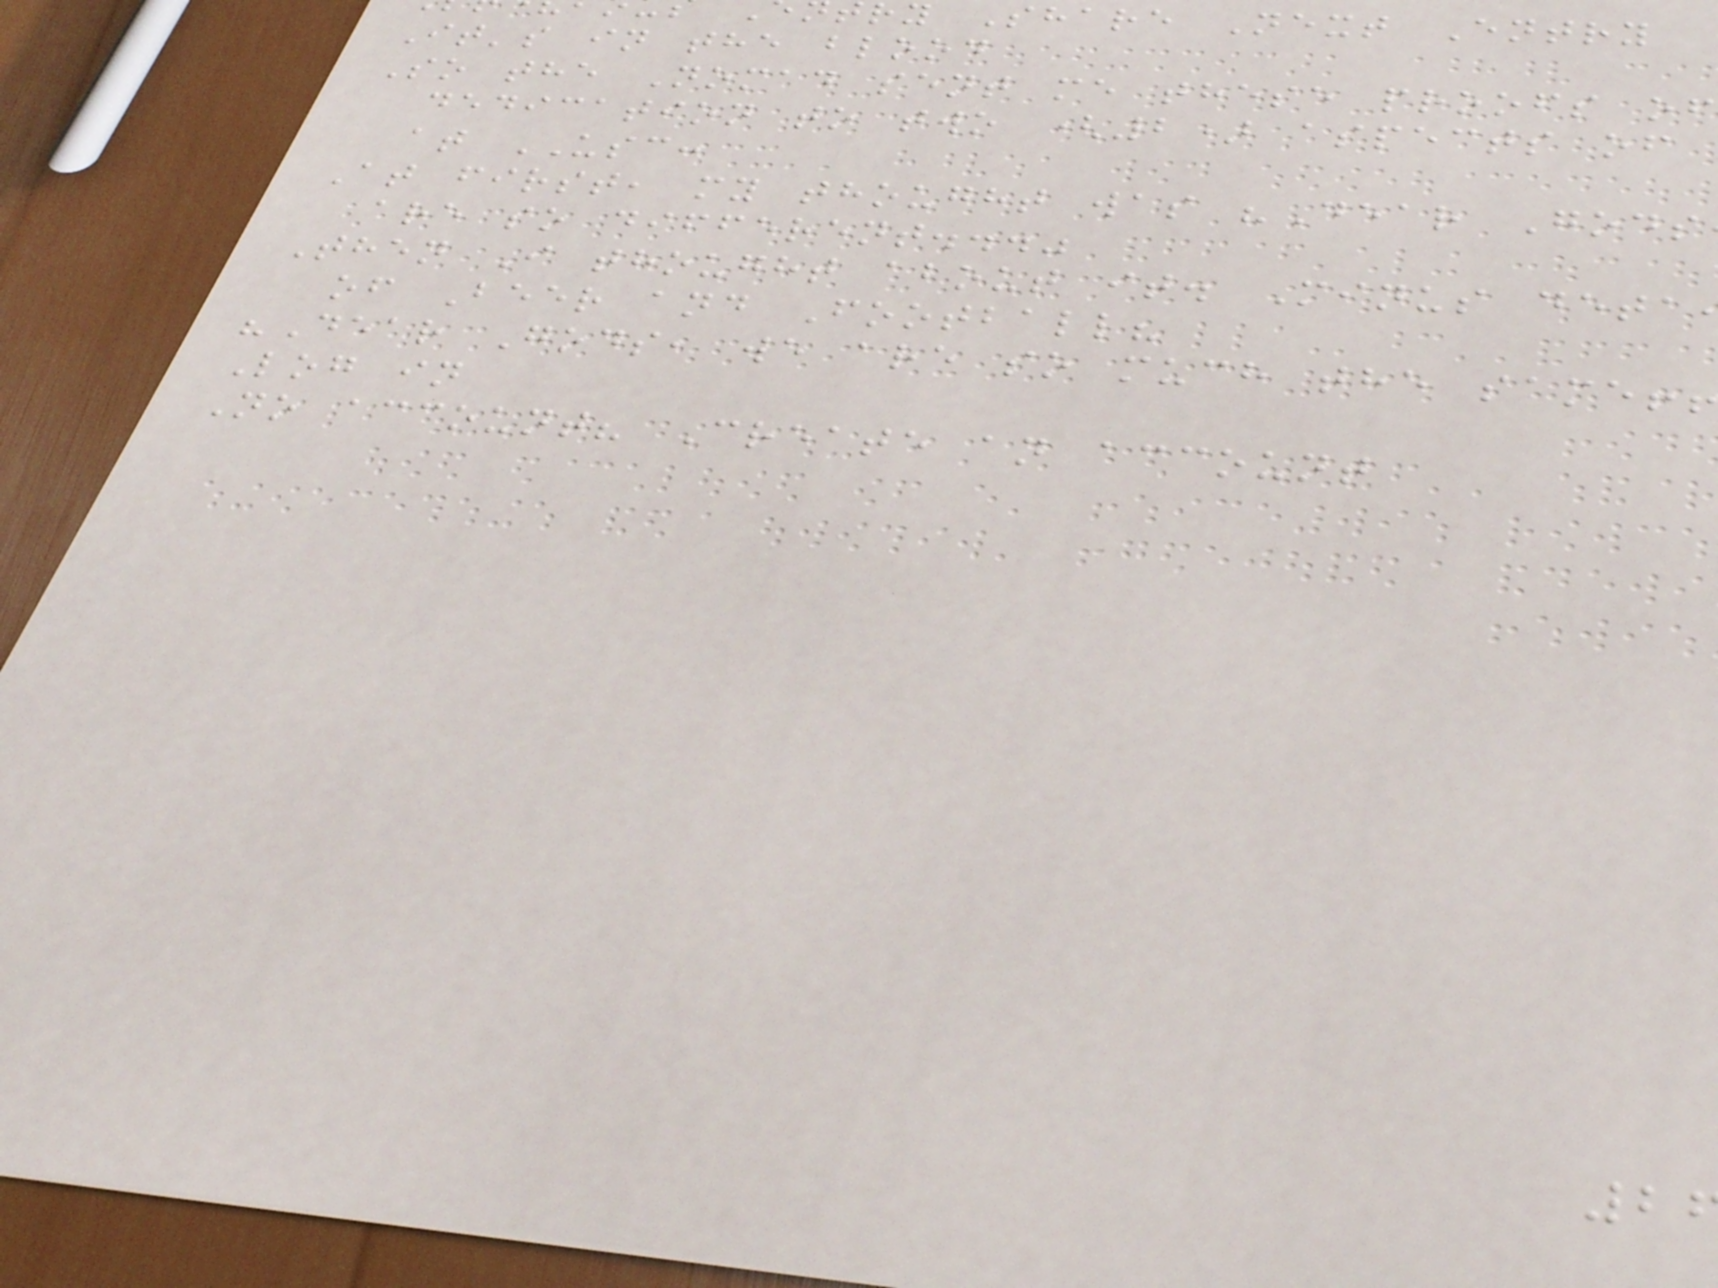y Share Next Entry
It's in the blood
So the Nomad sent me these proofs of
dedication to two (2) aspects of
at USC:
At first, my thought was "Dear Gods
are so different..."
Then I thought about it. Minus deta
of Beer and Football?
"Dear Gods, we are so much the same!
Log in
No account? Create an account
